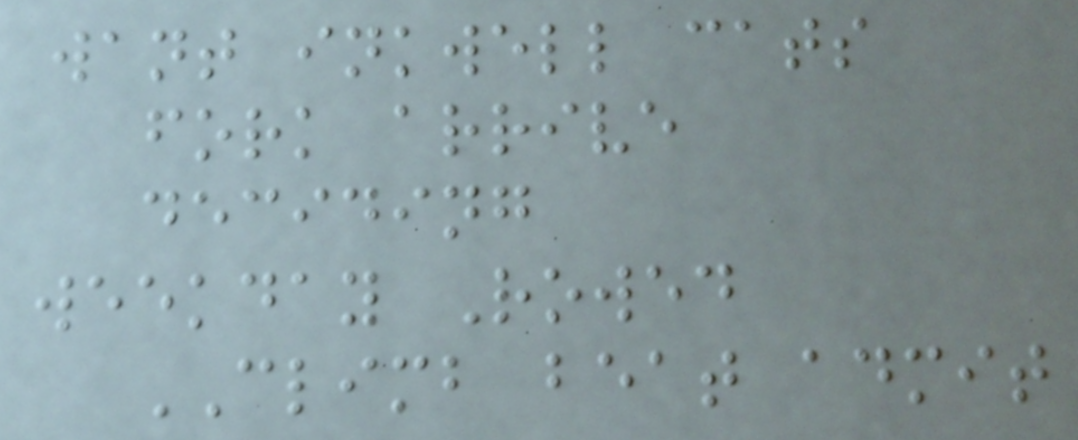want inkwell cats
fork arrive
deciding
weekday Rowed
CLIMB beat admit
